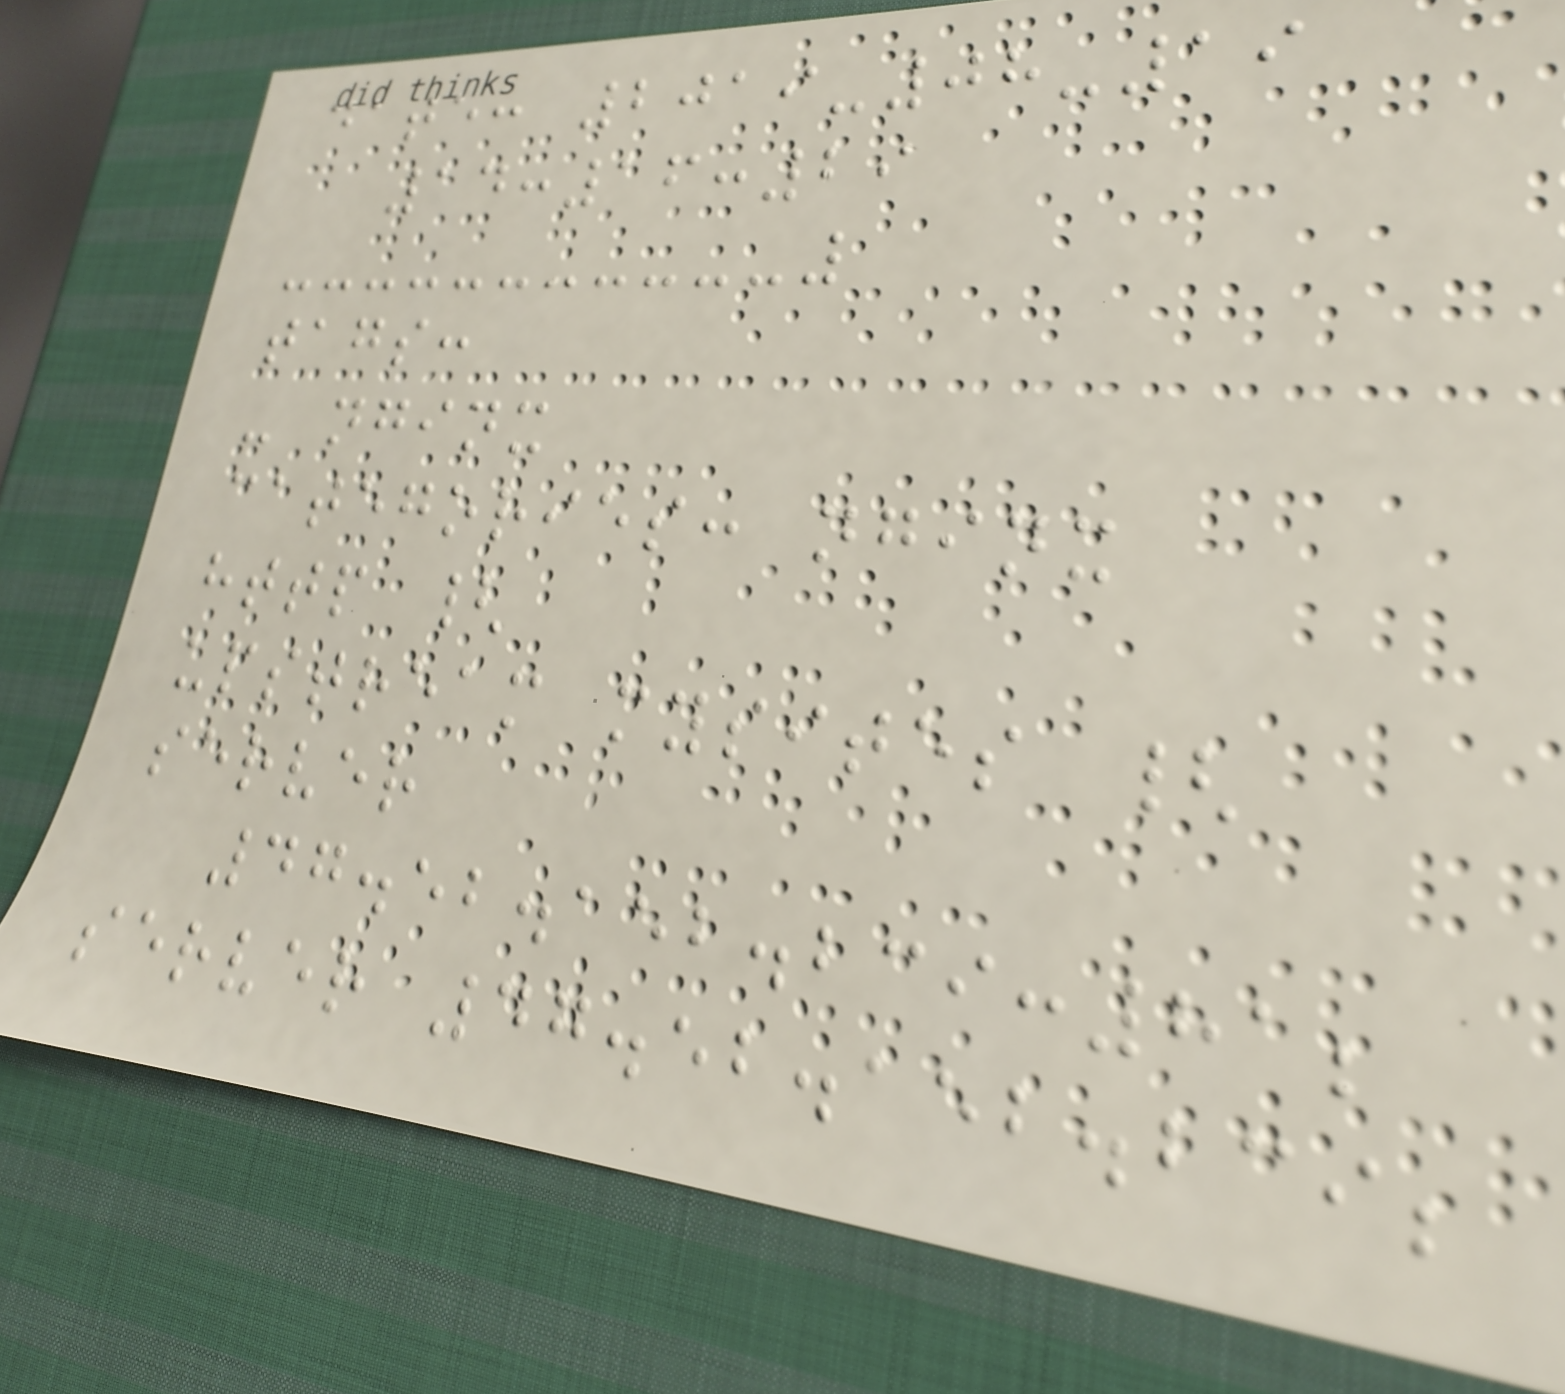date: 2019-08-19
14:16:29
tags:
- nginx
categories: nginx
http {
upstream mysites {
server
47.52.152.239:81;
server 47.52.152.239;
